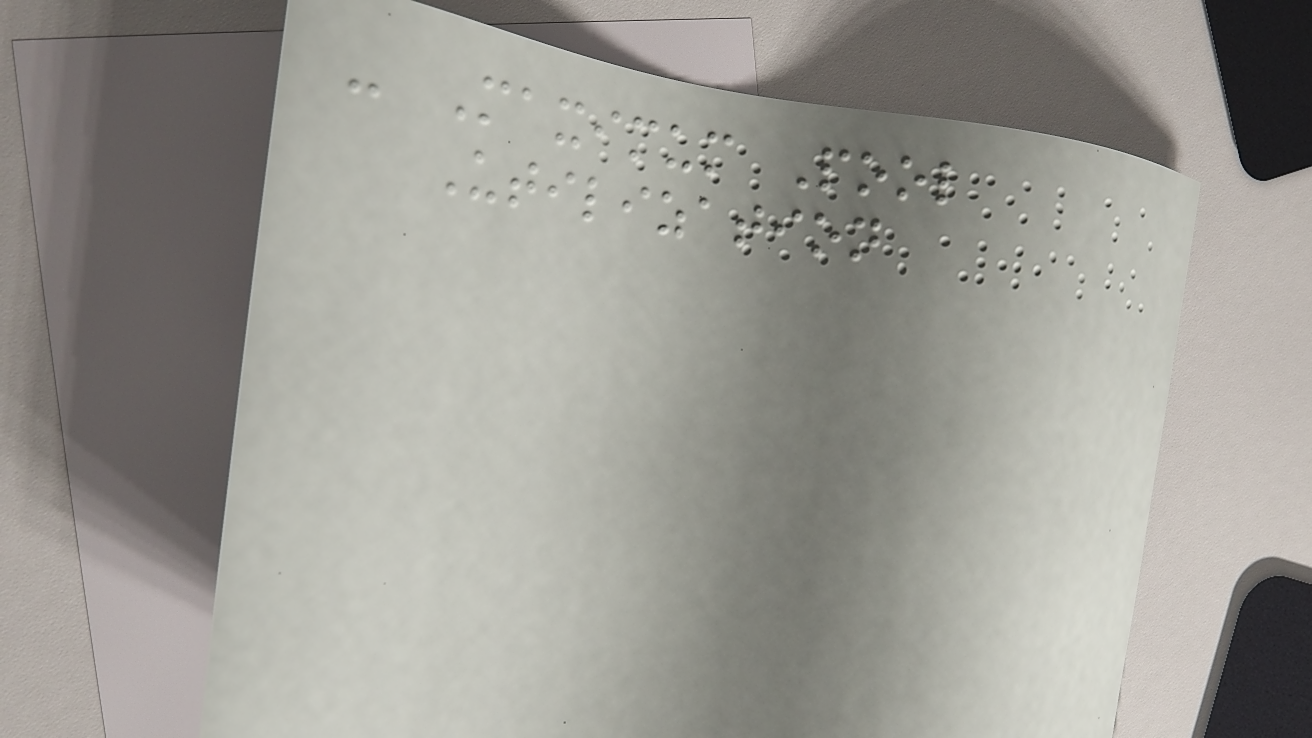- Maximum Pool
Utilization
